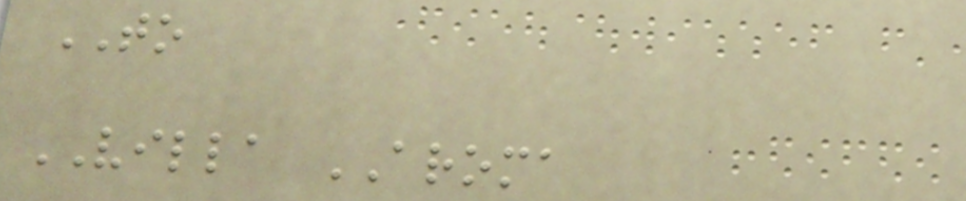TO
VILLA AROMA
